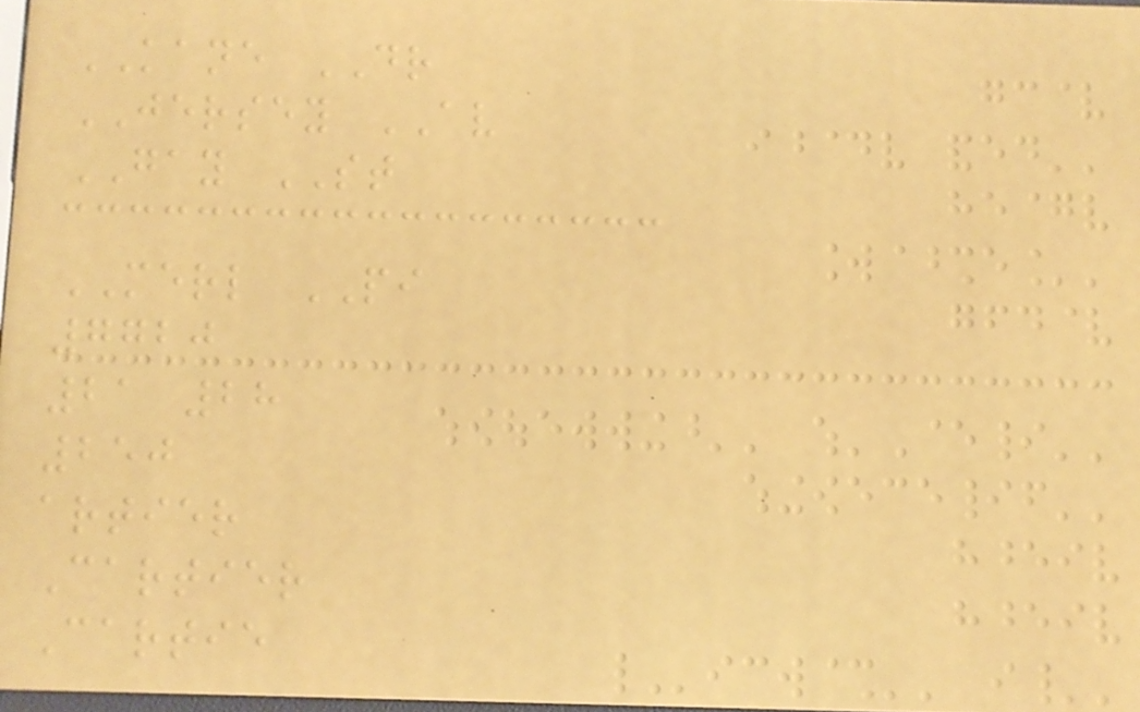KANE DR
JERSEY AV
GAY ST
MERL PI
7720
21 28
250
artier
Cartier
Cartie
